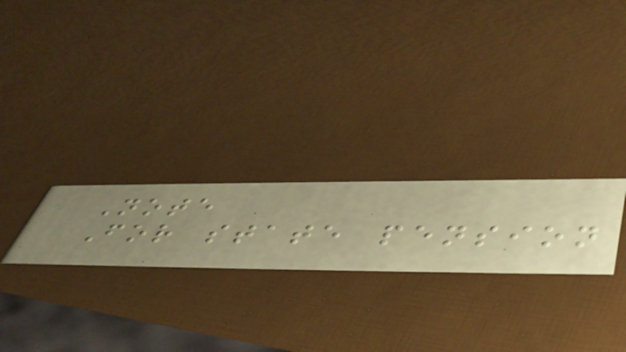Note
For state pension
